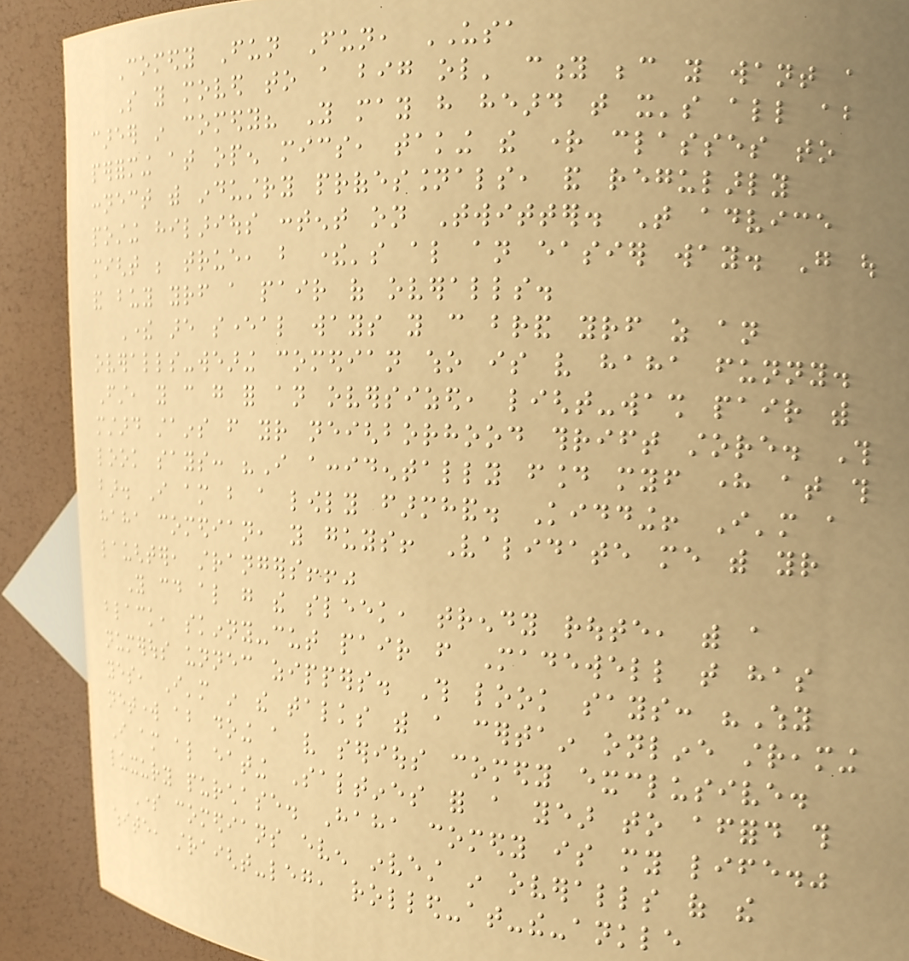Comedy Fun Fun, USA
So you moved to a big ol' city because you want a
career in comedy? You may have heard that it's all about
performing at open mics, taking the right classes to
connect with industry professionals, and regularly
posting hilarious content on Twitter. That advice
might be true, but there's also an easier way. Go out
and buy yourself a pair of overalls.
There are several ways you can brand yourself as an
overalls-wearing comedian who is very haha funny.
First, you can go for an oversized, light-wash pair with
mustard stains from your neighborhood thrift store. This
look says: "I accidentally found myself here at this
bar. I am but a lowly farmhand. Kidding! I'm a
haha comedian, you guys! Validate me with your
laughter, strangers!!"
You could also go the sleek, trendy route, with a
black, skinny-cut pair from Madewell that has
numerous unnecessary zippers. This look says: "Why
yes, I'm in the talks with a certain online streaming
network about doing a very serious comedy exclusive.
I am also eating Saltines for a year to afford this
luxury purchase. Haha comedy is my life."
Some comedians even invest in overalls of the
white, straight-leg, rolled-at-the-ankle
